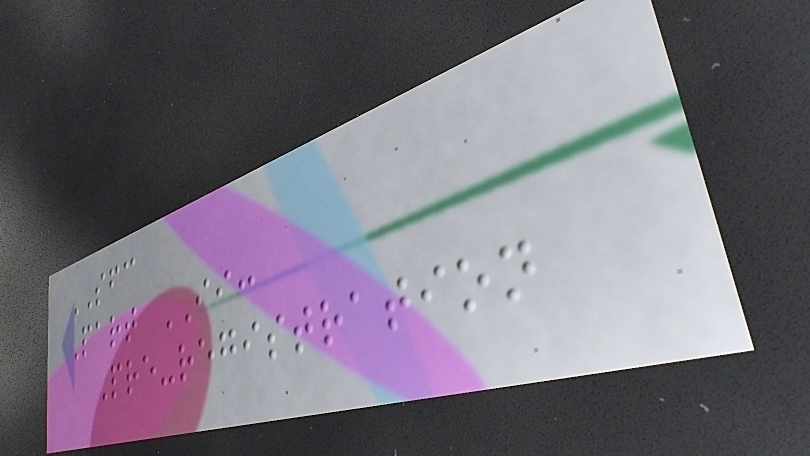SFC
Part II:
Pre-registration
